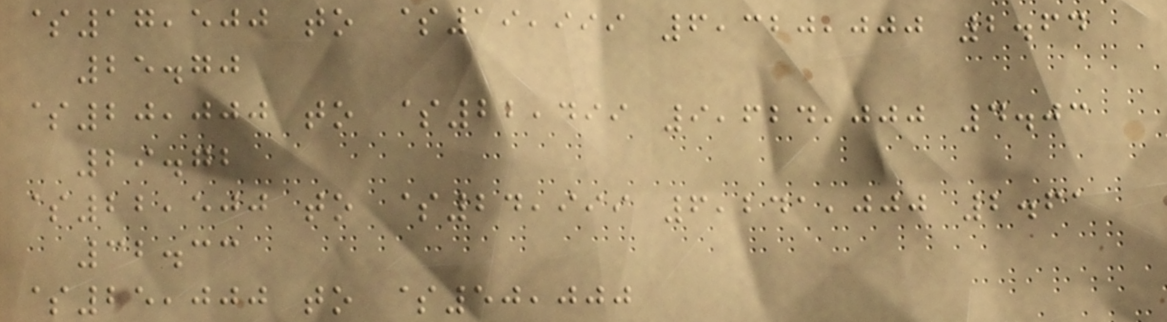$17,500 to $19,999 6,320,000 2.64
25.70
$20,000 to $22,499 9,624,000 4.03
29.72
$22,500 to $24,999 6,241,000 2.61
32.33
$25,000 to $50,000
